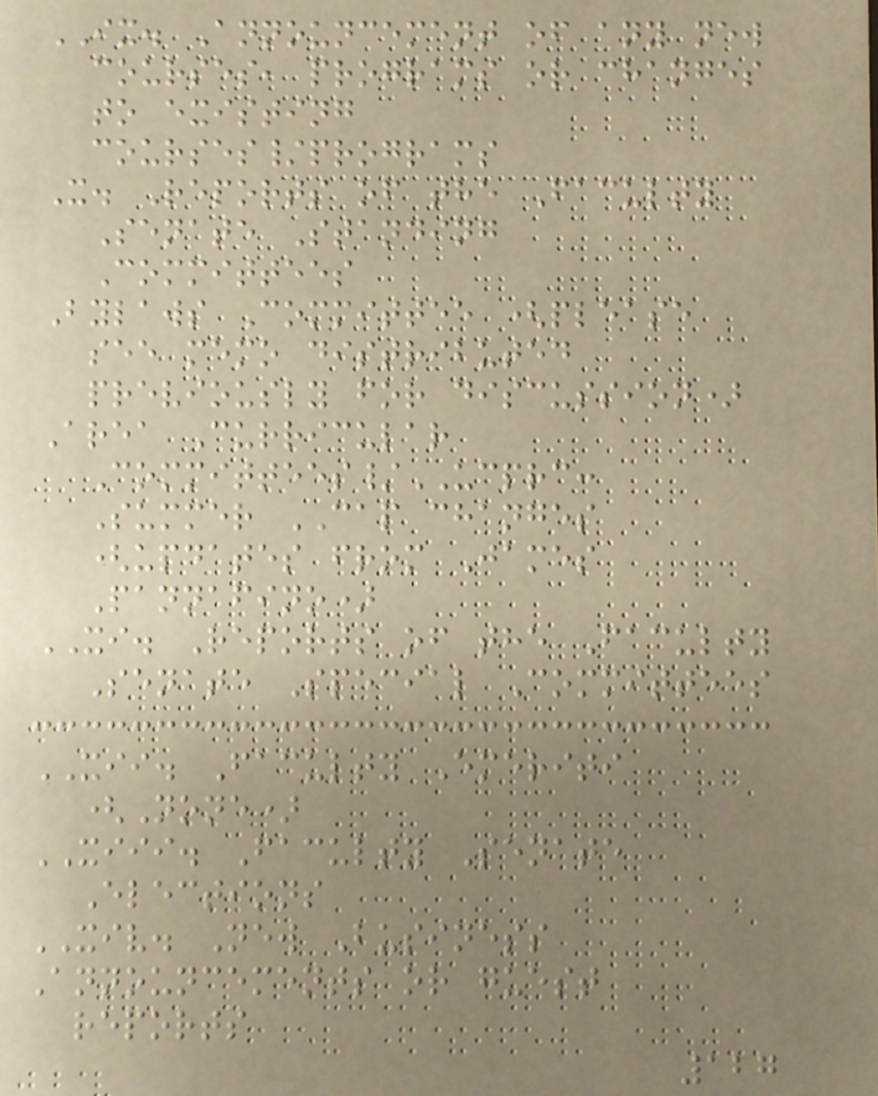IX. Announcement of any new
courses, programs or changes
to existing
courses/programs
X. Reports of the Faculty
Senate Standing
Committees
Bylaws Committee (please
see memo distributed
previously for discussion)
Area Curricular
Committees/UCPRC:
Summer CAP changes
(updates from James
Pannafino)
XI. Reports of the Faculty
Senate Special Committees
XII. Faculty Emeriti
(None)
XIII. Faculty Senate
Elections
XIV. New Business
Announcements or guest
reports
127
